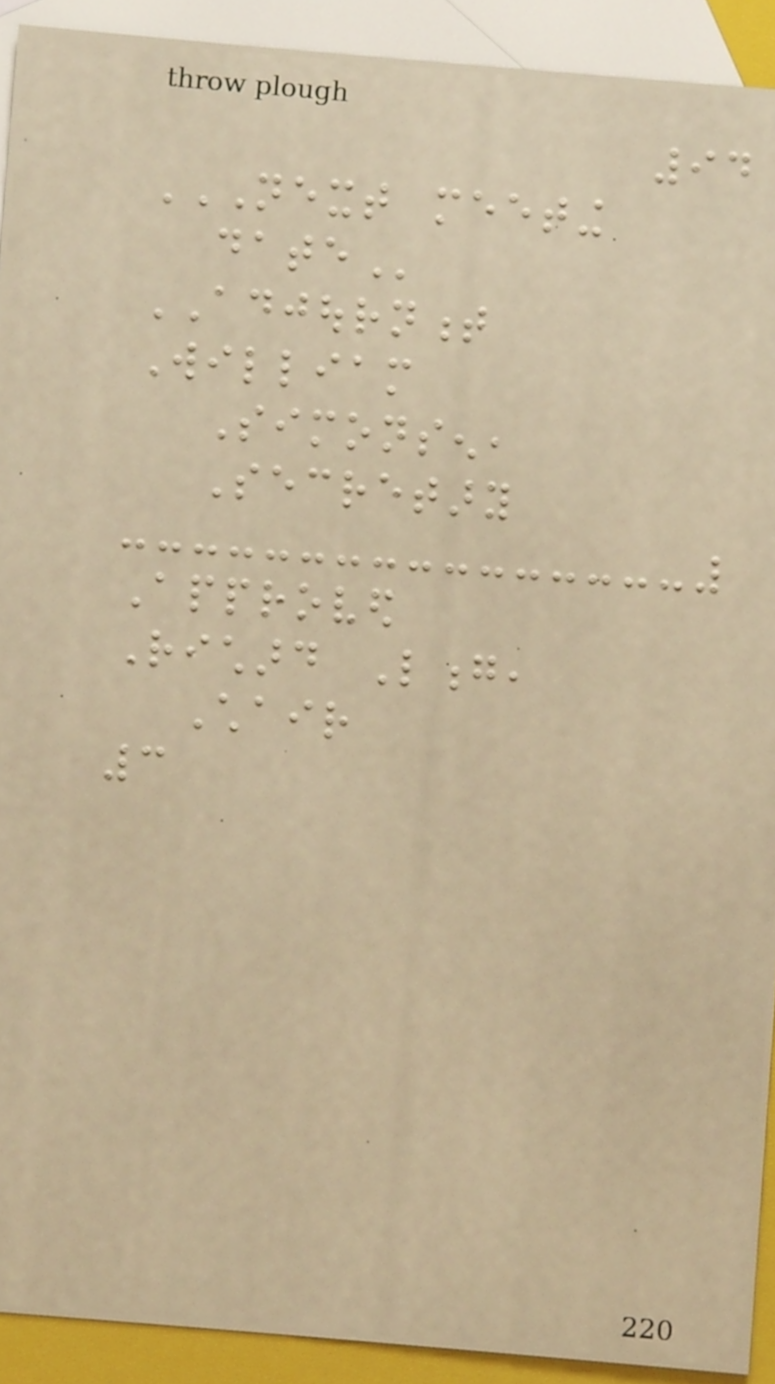94
NEXT MEETING
DATE
ADJOURNMENT
William
Simonsen,
Secretary
Approved
Richard Long,
Chair
3
